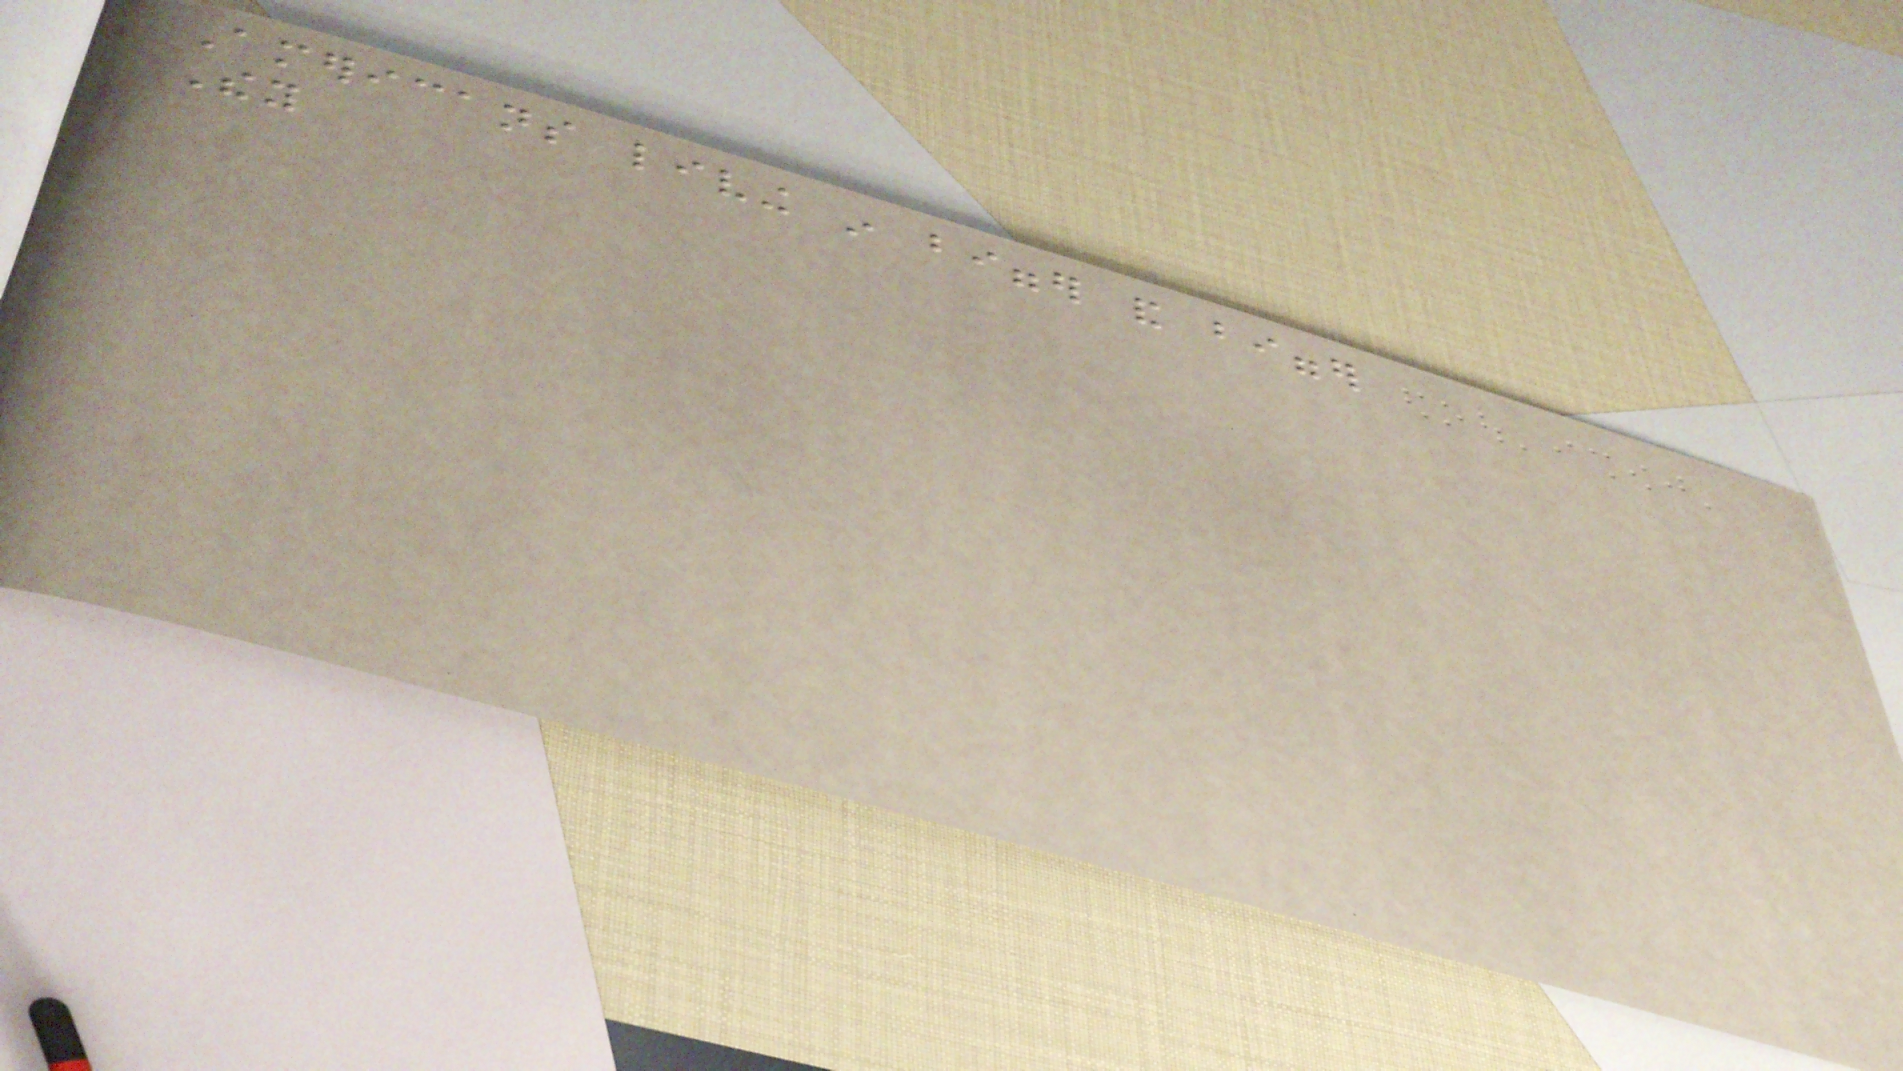Americans living in bigger and bigger
They
